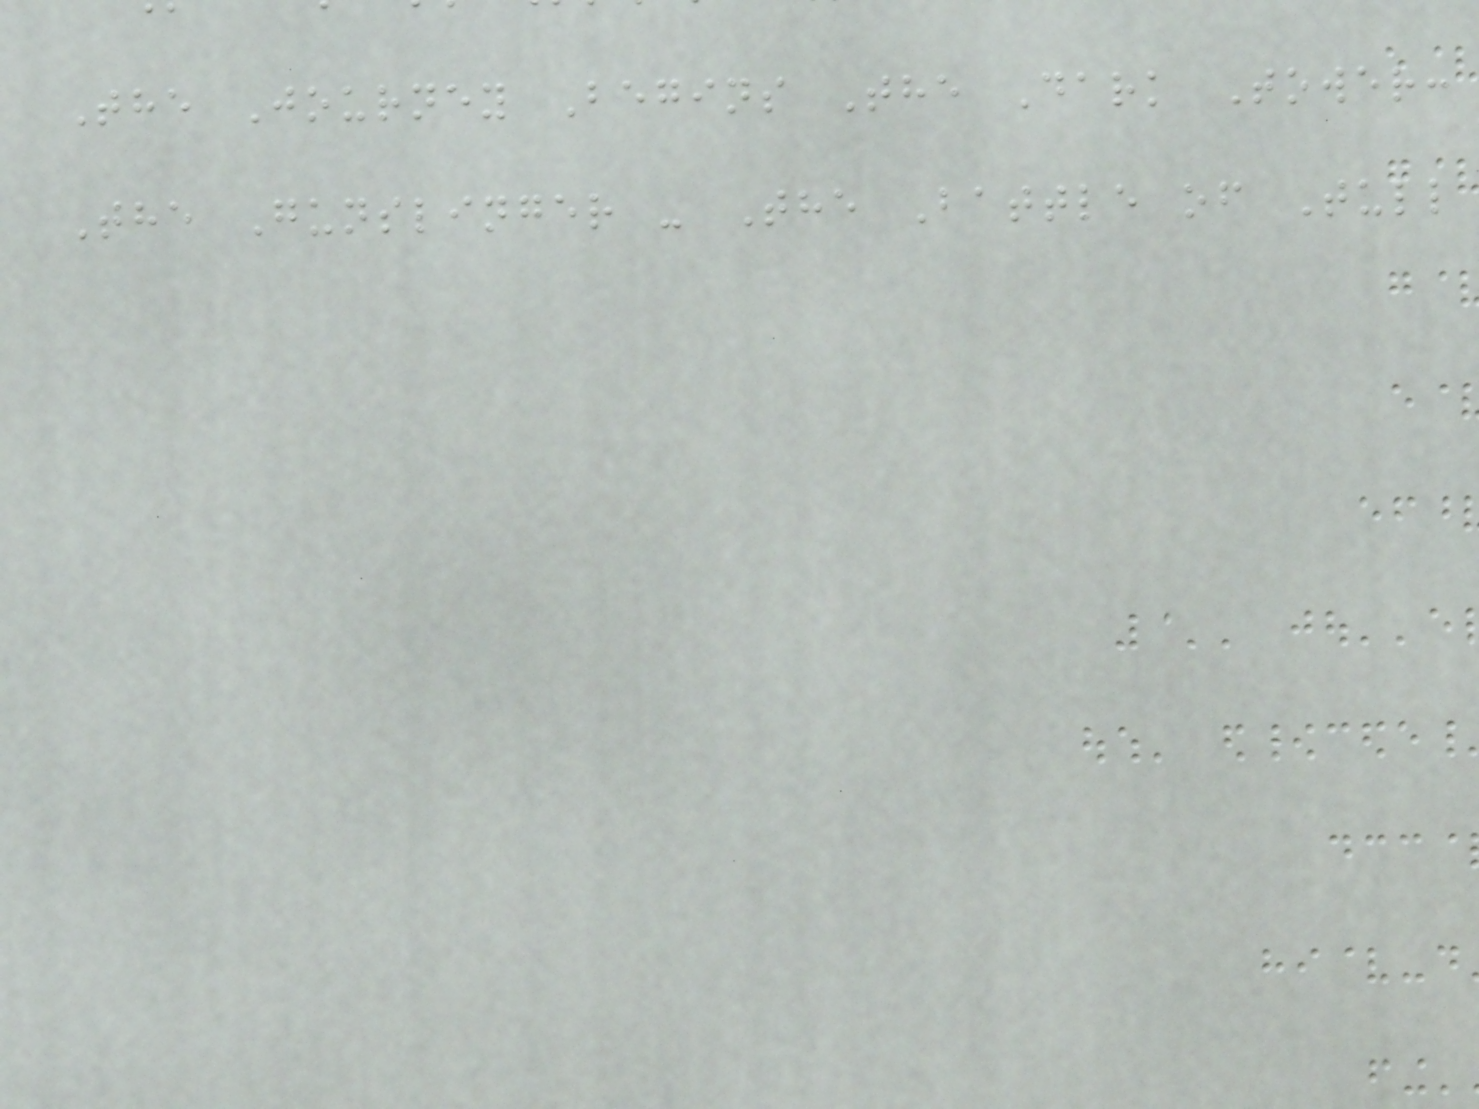The Journey Begins The Dark Tower:
The Gunslinger - The Battle of Tull
